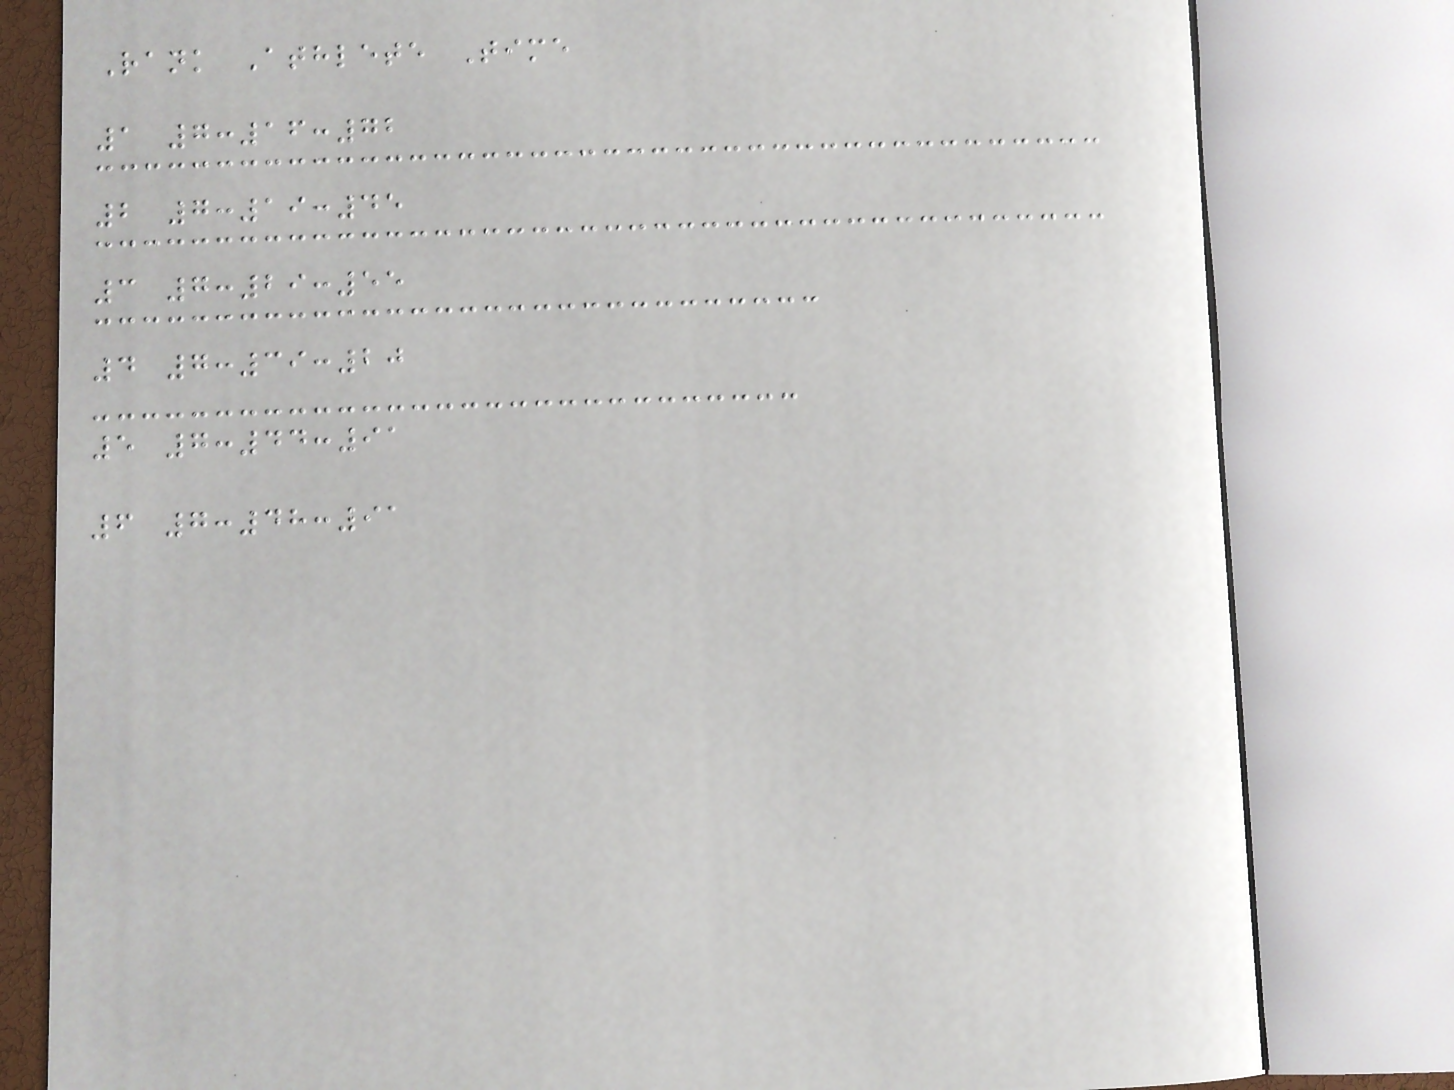Rank Athlete Time
1 7:16:72
2 7:19:45
3 7:29:55
4 7:39:20
5 7:44:91
6 7:48:91
